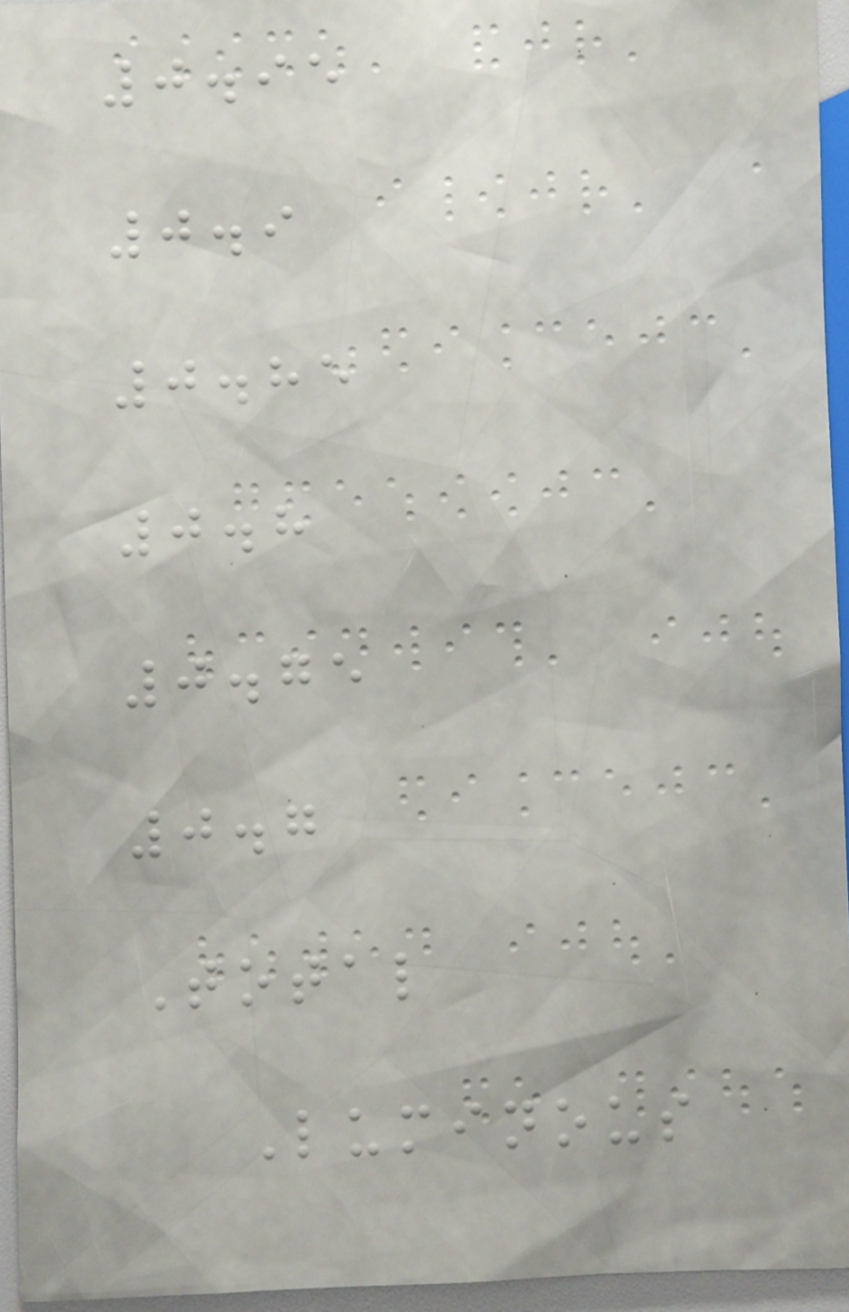0.95
0.9
0.85
0.8
0.75
0.7
Total
Luminous
